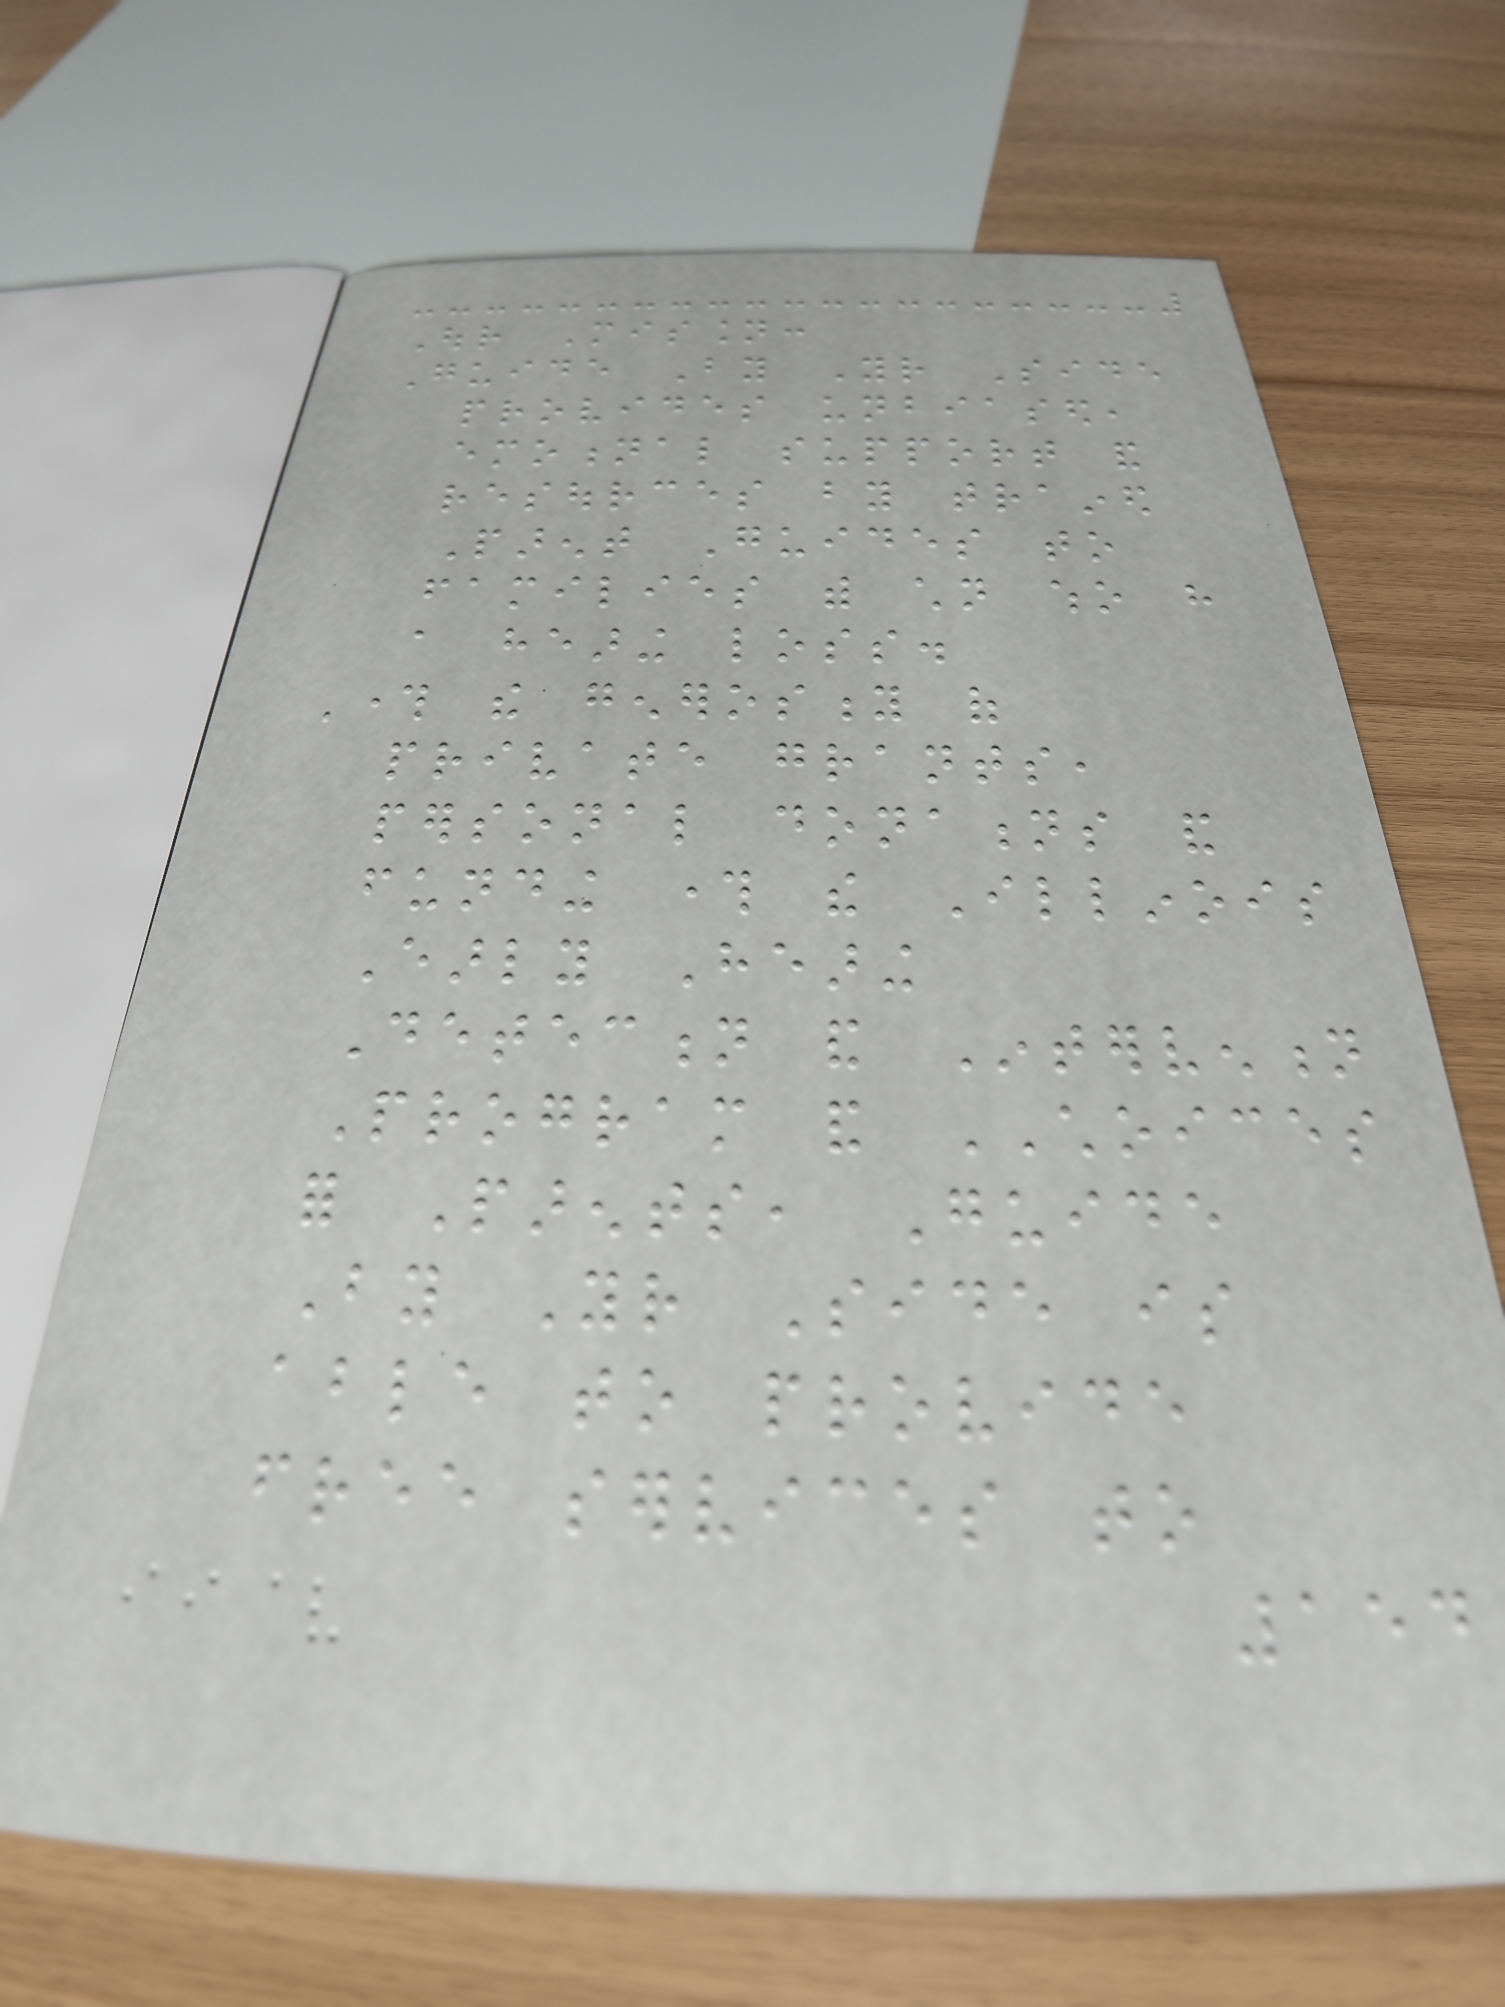Our Mission:
Guide By Your Side
provides unbiased,
emotional support and
resources by trained
Parent Guides to
families with children who have
a hearing loss.
Through the generosity of
private grants,
personal donations and
funding through the Illinois
Early Hearing
Detection and Intervention
Program and CHOICES
for Parents, Guide
By Your Side is
able to provide
free services to
154
